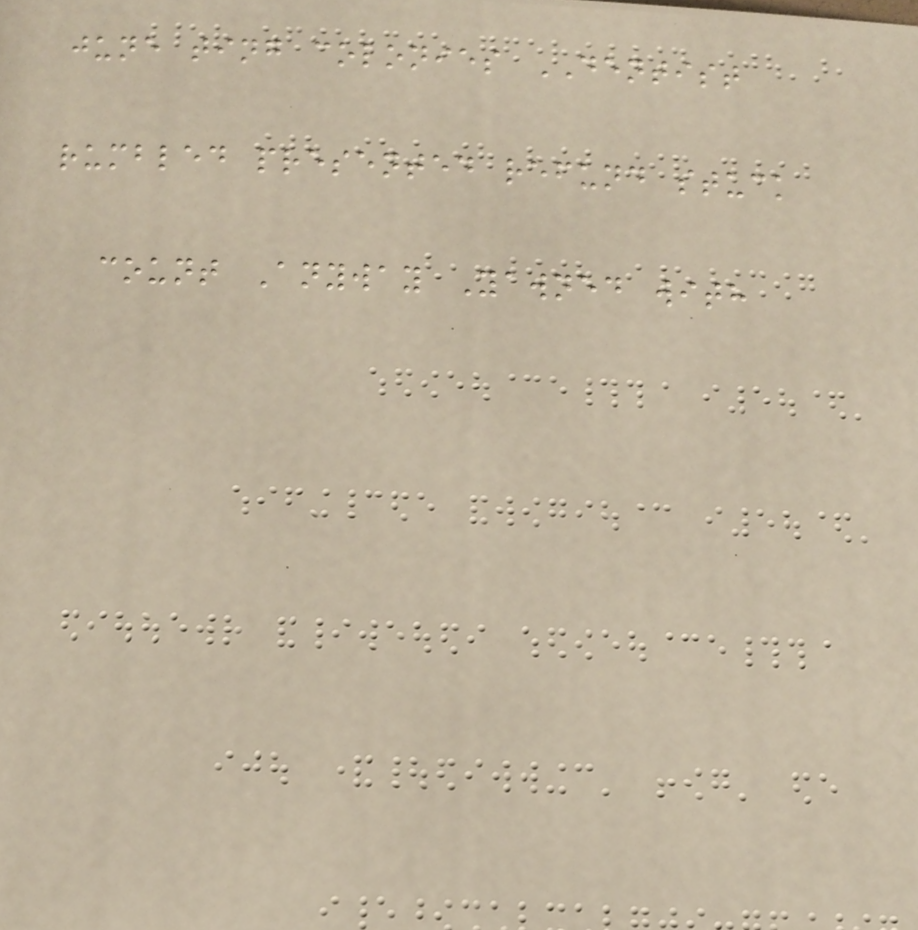june ting colonies DENTIST
rumbled presented refund stuck
count Anyway Yawned with
